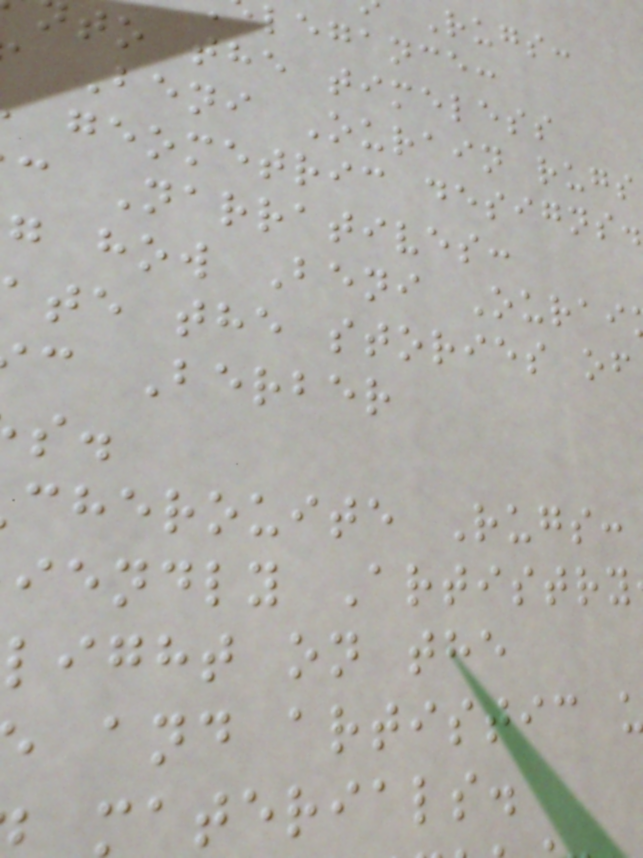Rugs:
legance:
to the timeless
Beni Ourain rugs
geometric designs.
c Narratives:
g how Beni Ourai
te the stories of
c Berber
cherouite Rugs:
iendly Artistry
light on the
and artistic
materials.
